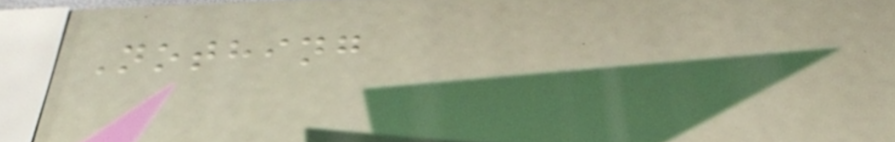Nothing
